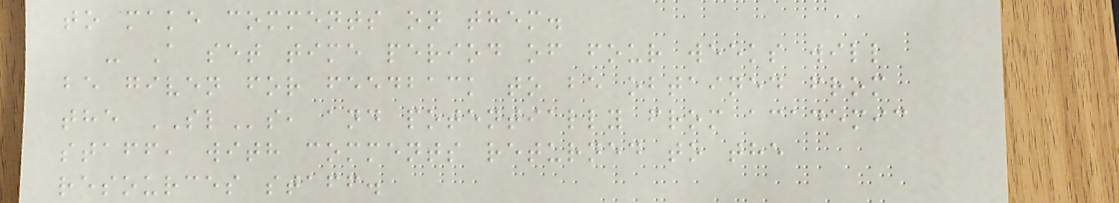to make comments on them.
- A set time period of four weeks will
be given for feedback to be obtained from
the SLs, and potentially from academic
staff, with comments returned to the
resources staff.
